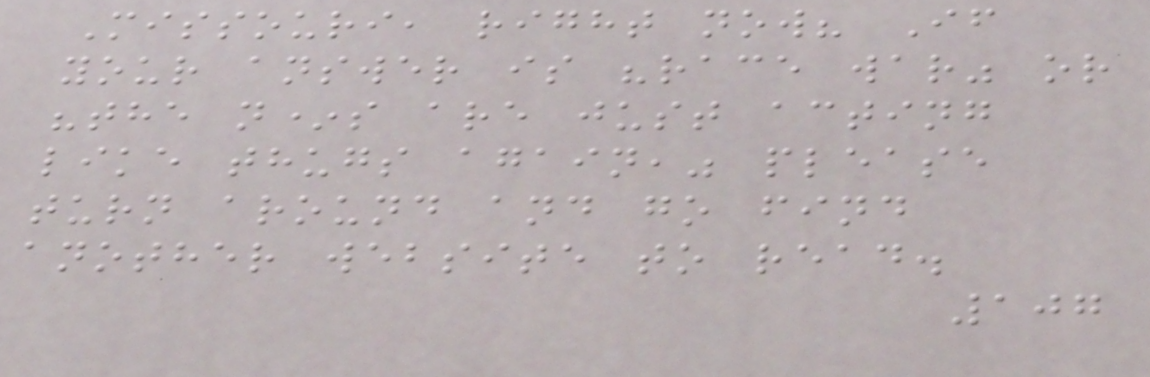Missouri, right now? If
your answer is "race war" or
"the n*s are just acting
like thugs again," please
turn around and go find
another website to read.
107
